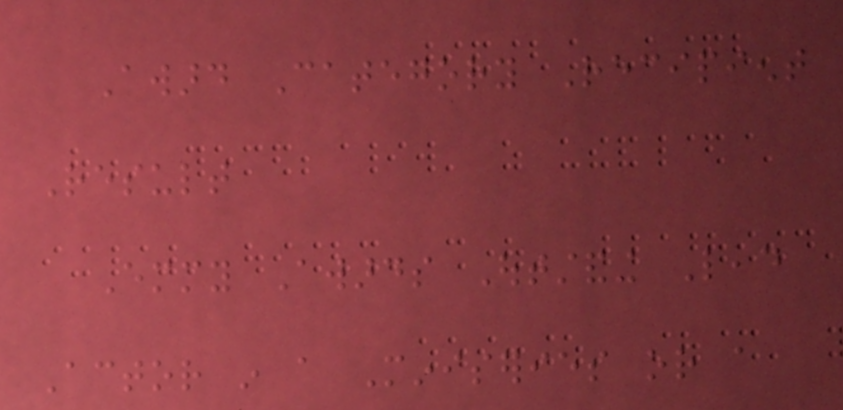Award Category Recipient
Result
Emmy Awards Outstanding Lead
Actor in a Miniseries or a
